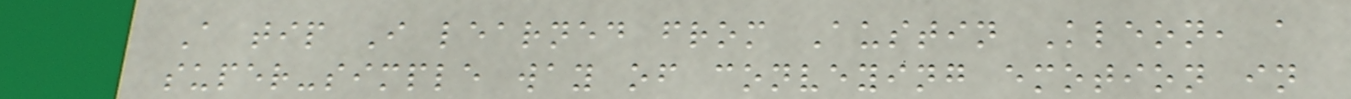A tip I learned from Austin Kleon, a
super-simple way of conveying emotion in
